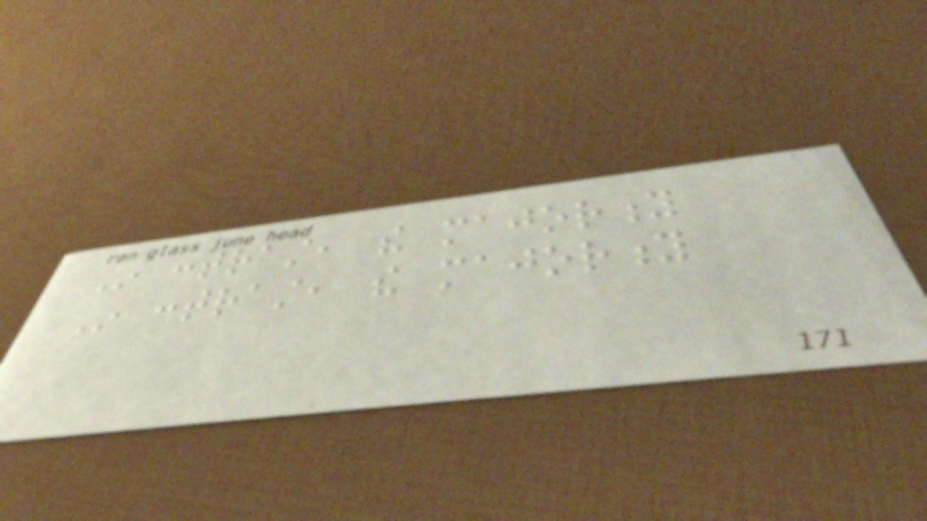In contrast, the majority
In contrast, the majority
